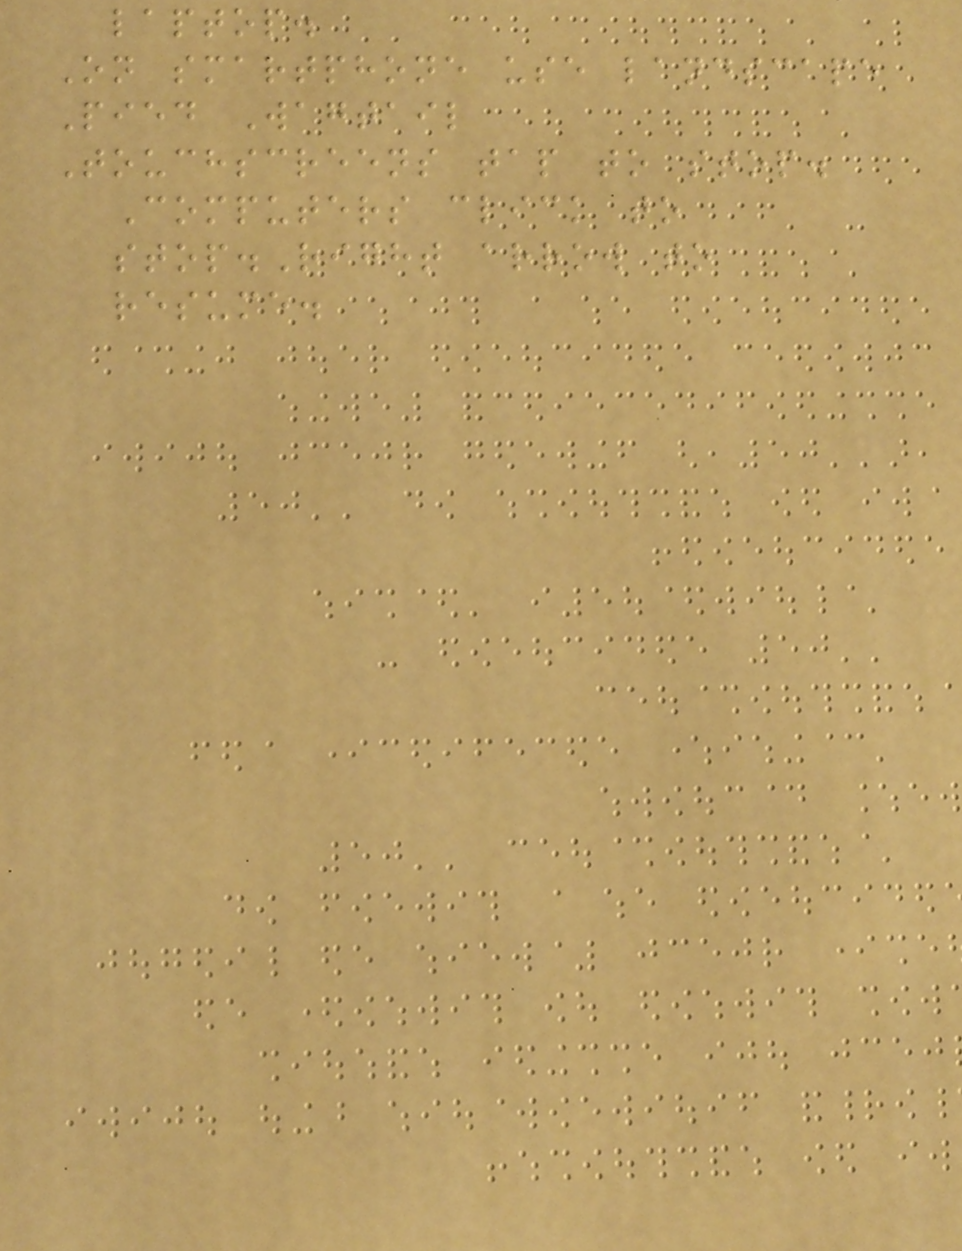laptop.
On smartphone use landscape
Pied Wagtail
Touchscreens tap to stop.
Computers click to
stop.Right arrow to
resume.
